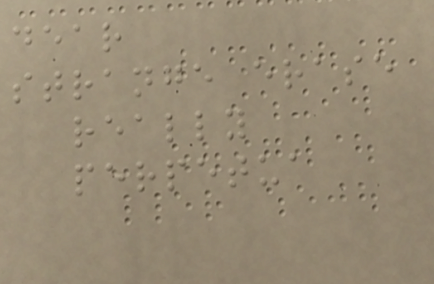dear
strange erase
really
perpetua
